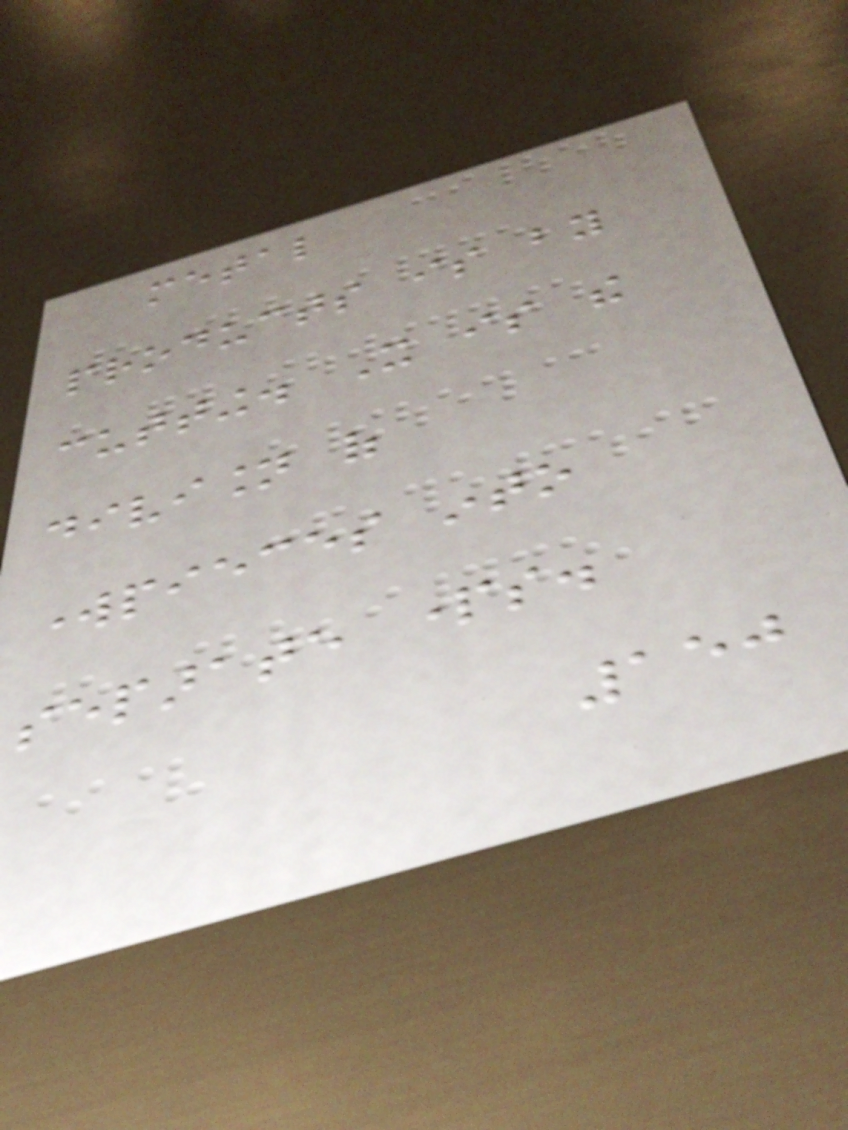metal
products is by
cutting. It is the
division of
workpieces into
separate parts.
150
